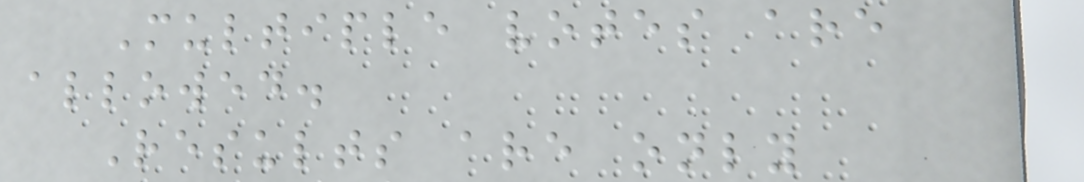Multiple votes are
allowed.
Results are only
